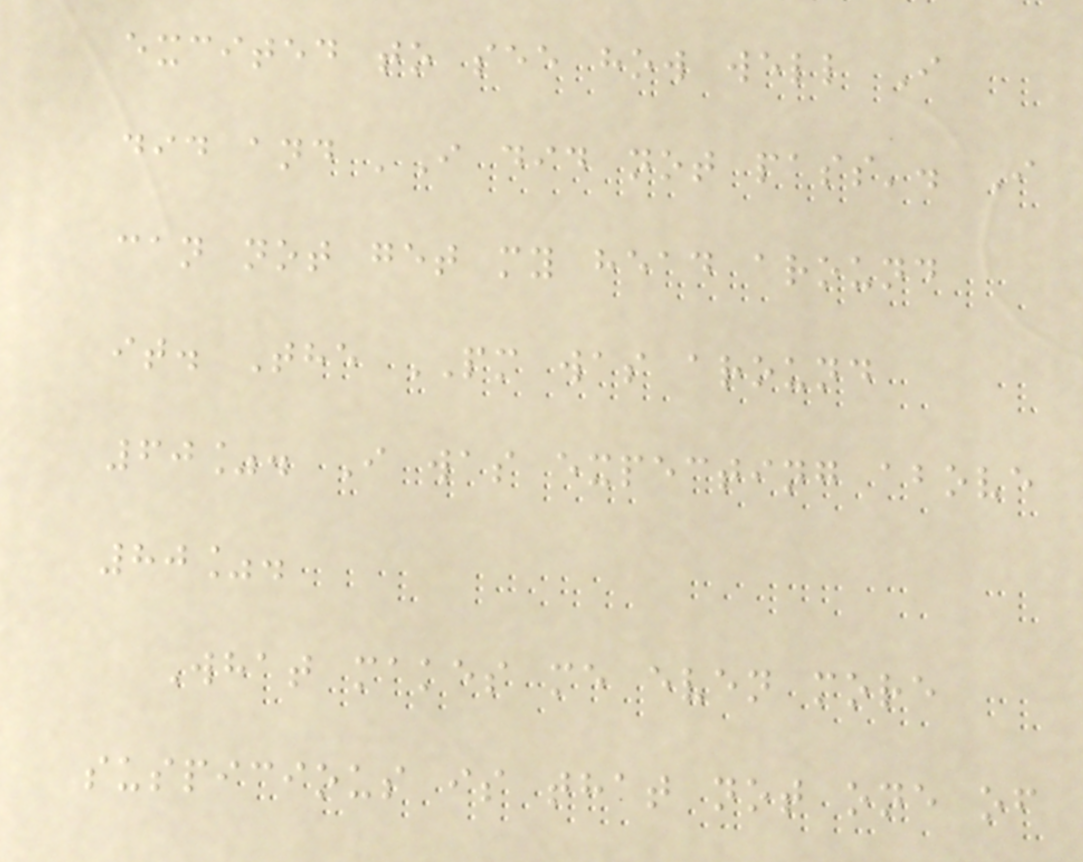excited to see how well I
did and 'I did not pass'. I
can not get my head around
it. The PM was around
60%. I was expecting above
80%.
What makes me even more
suspicious is that not one of
